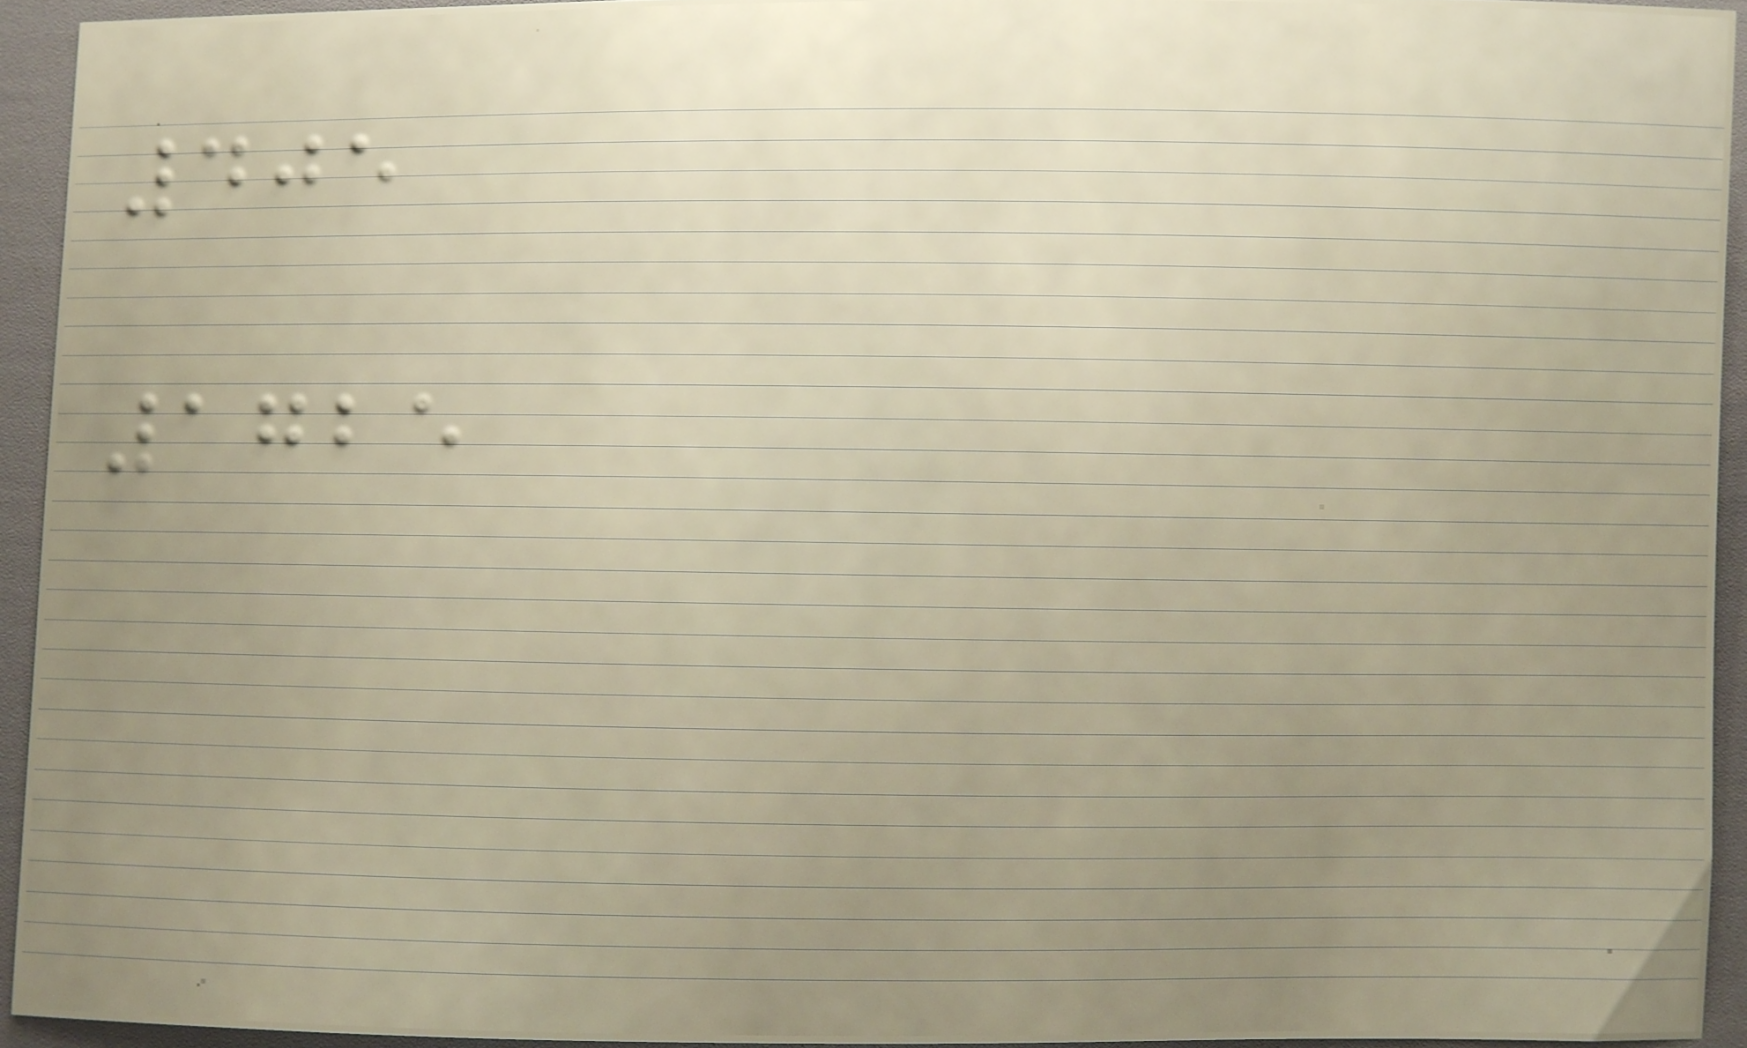405
1725
